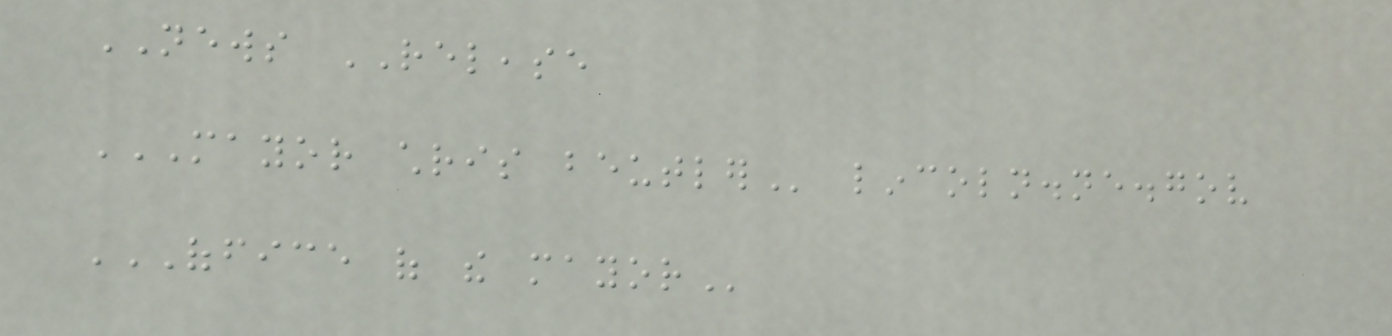NEWS RELEASE
MAYOR CHRIS BEUTLER lincoln.ne.gov
OFFICE OF THE MAYOR
